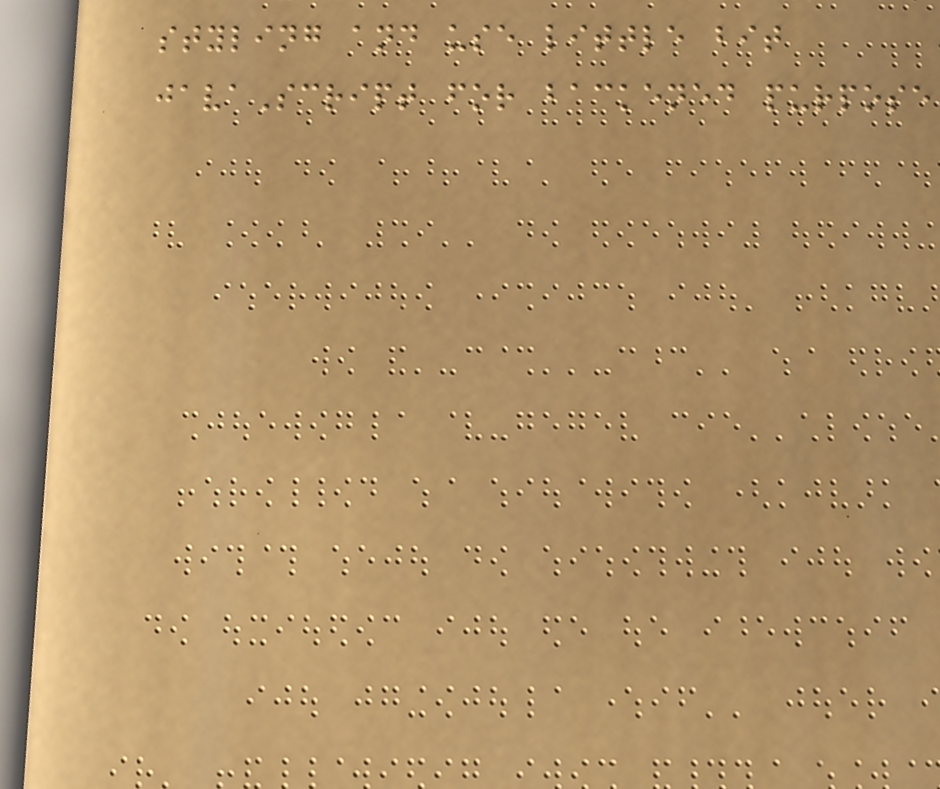styling and use little bit
javaScript for backened purpose
